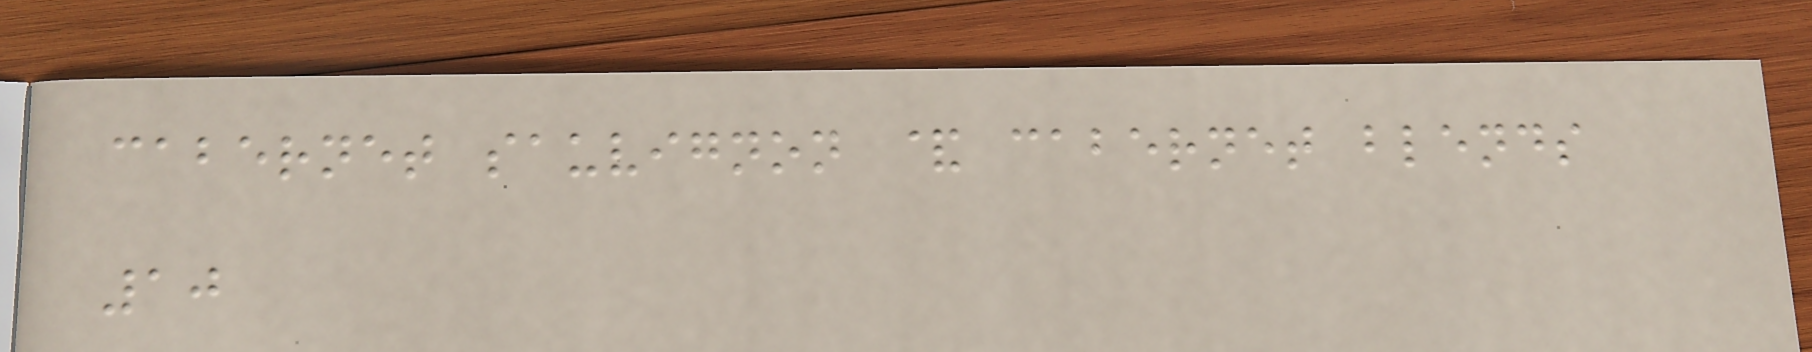cabernet sauvignon & cabernet blends
10
